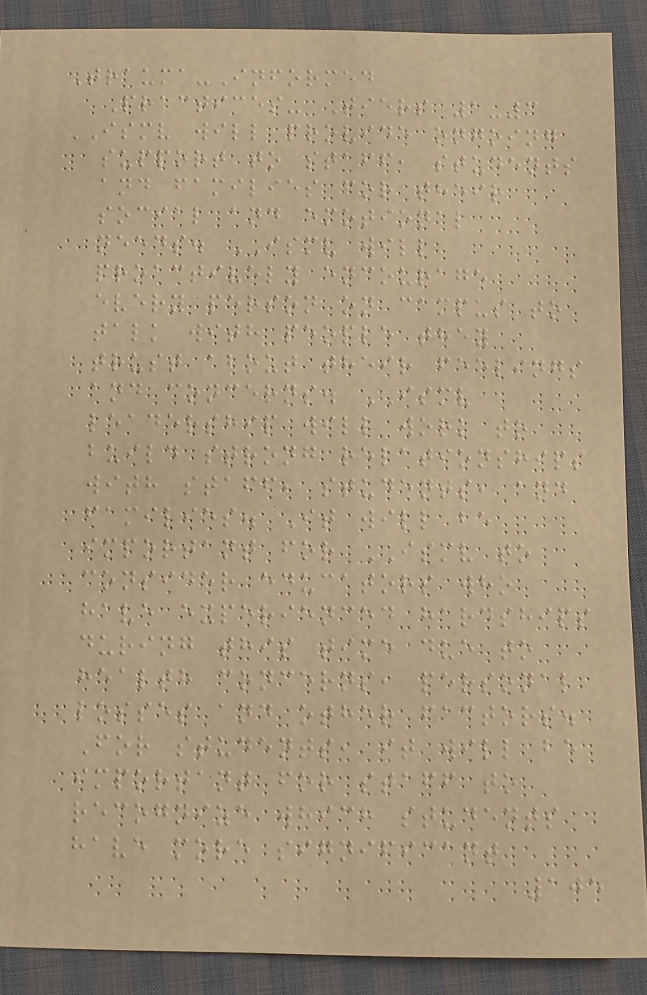Trauma-Informed
Practices- Tiers 1-3
ISMV will provide ongoing
support to staff, students
and families for their
social and emotional
needs. ISMV will
proactively encourage
every person on campus to
talk with people they
trust about their feelings
and concerns. ISMV
leadership will work to
build strong relationships
with staff, students, and
families. It will be
important for ISMV to
consider educators who
have experienced hardships
during this time due to
health concerns, personal
losses and other factors.
For students, it will be
important for staff to
recognize which students
have more significant
105
